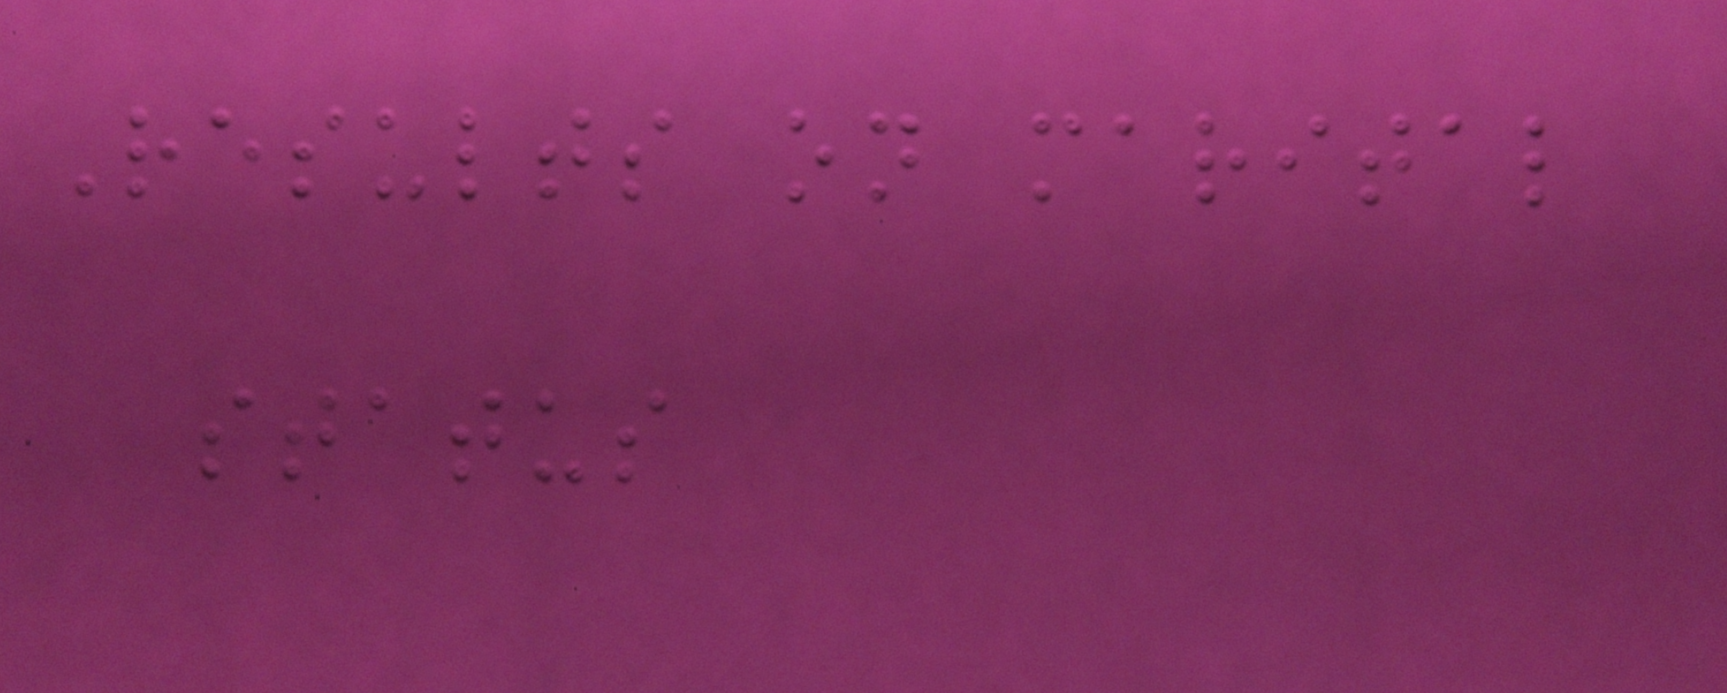Results on marital
status
